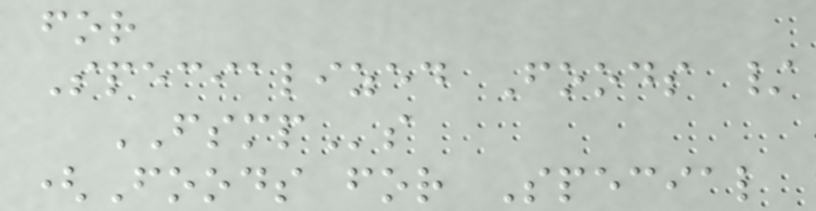for
Specialized Foods /
FSMPs
(Foods for Special
